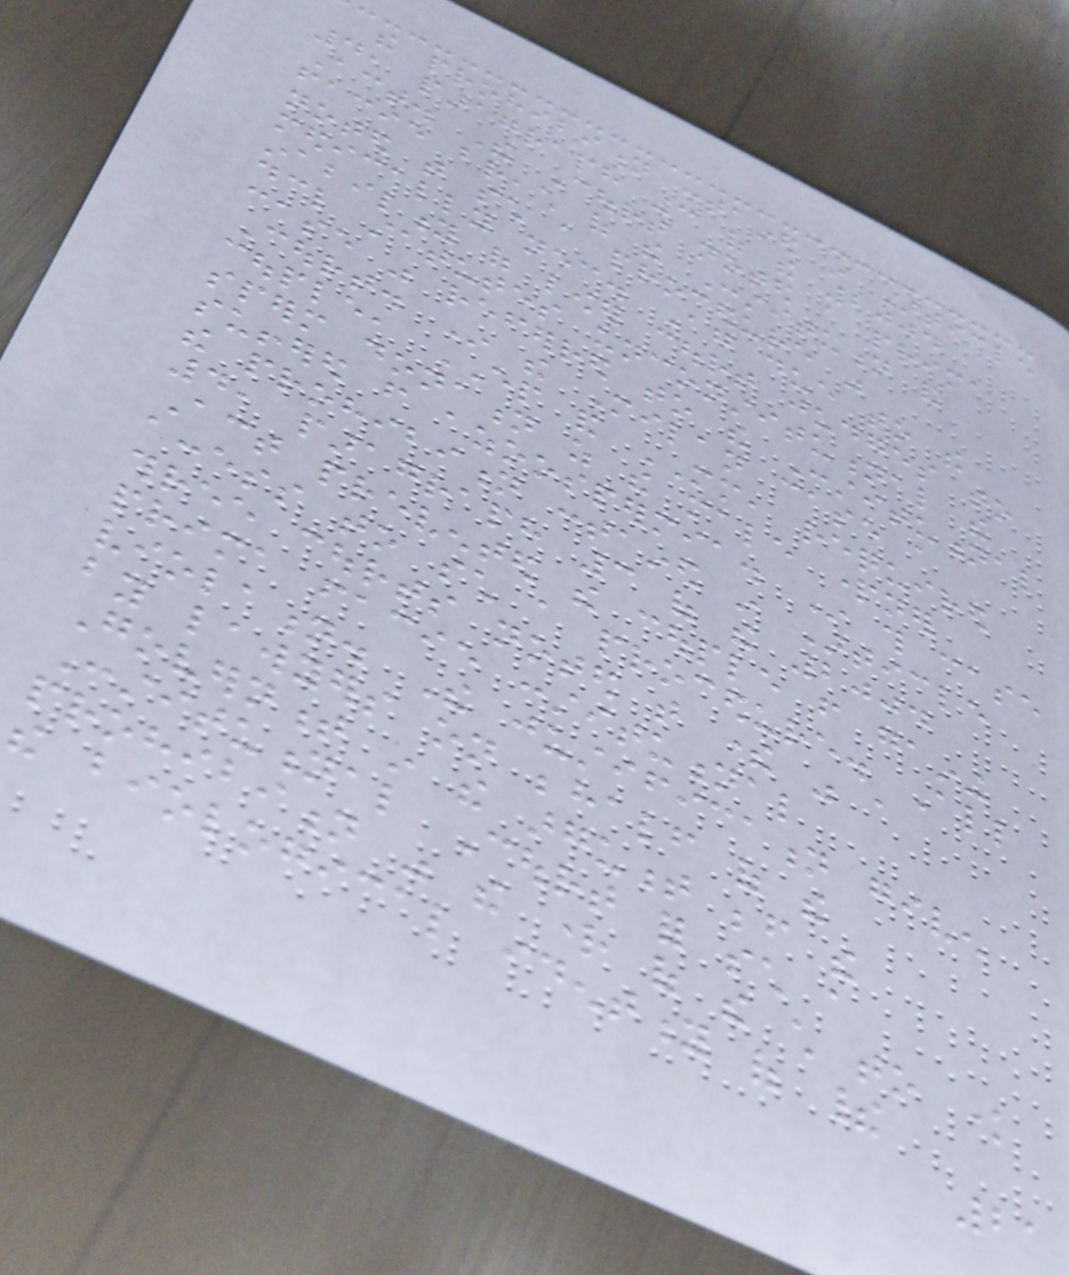the prohibition contained in Article
4, paragraph 3 of the 2004
Act. The Court noted a prima
facie breach of the Constitution and
noted that such a procedure was
medically necessary. Again due to the
inability of lower court judges to
declare statutes unconstitutional the
case was referred to the Constitutional
Court. In the Milan case a
couple, EP and MM, required
sperm donation as the male partner
suffered from azoospermia. In this case
the prohibition contained in Article
4, paragraph 3 of the 2004
Act prevented the couple from gaining
access to such a procedure. All
three courts noted that there was a
prima facie constitutional
violation. The justification given
by lawyers on behalf of the
Government in the argument before the
Constitutional Court for such a
prohibition was the right of the child to know
the biological identity of their
21
